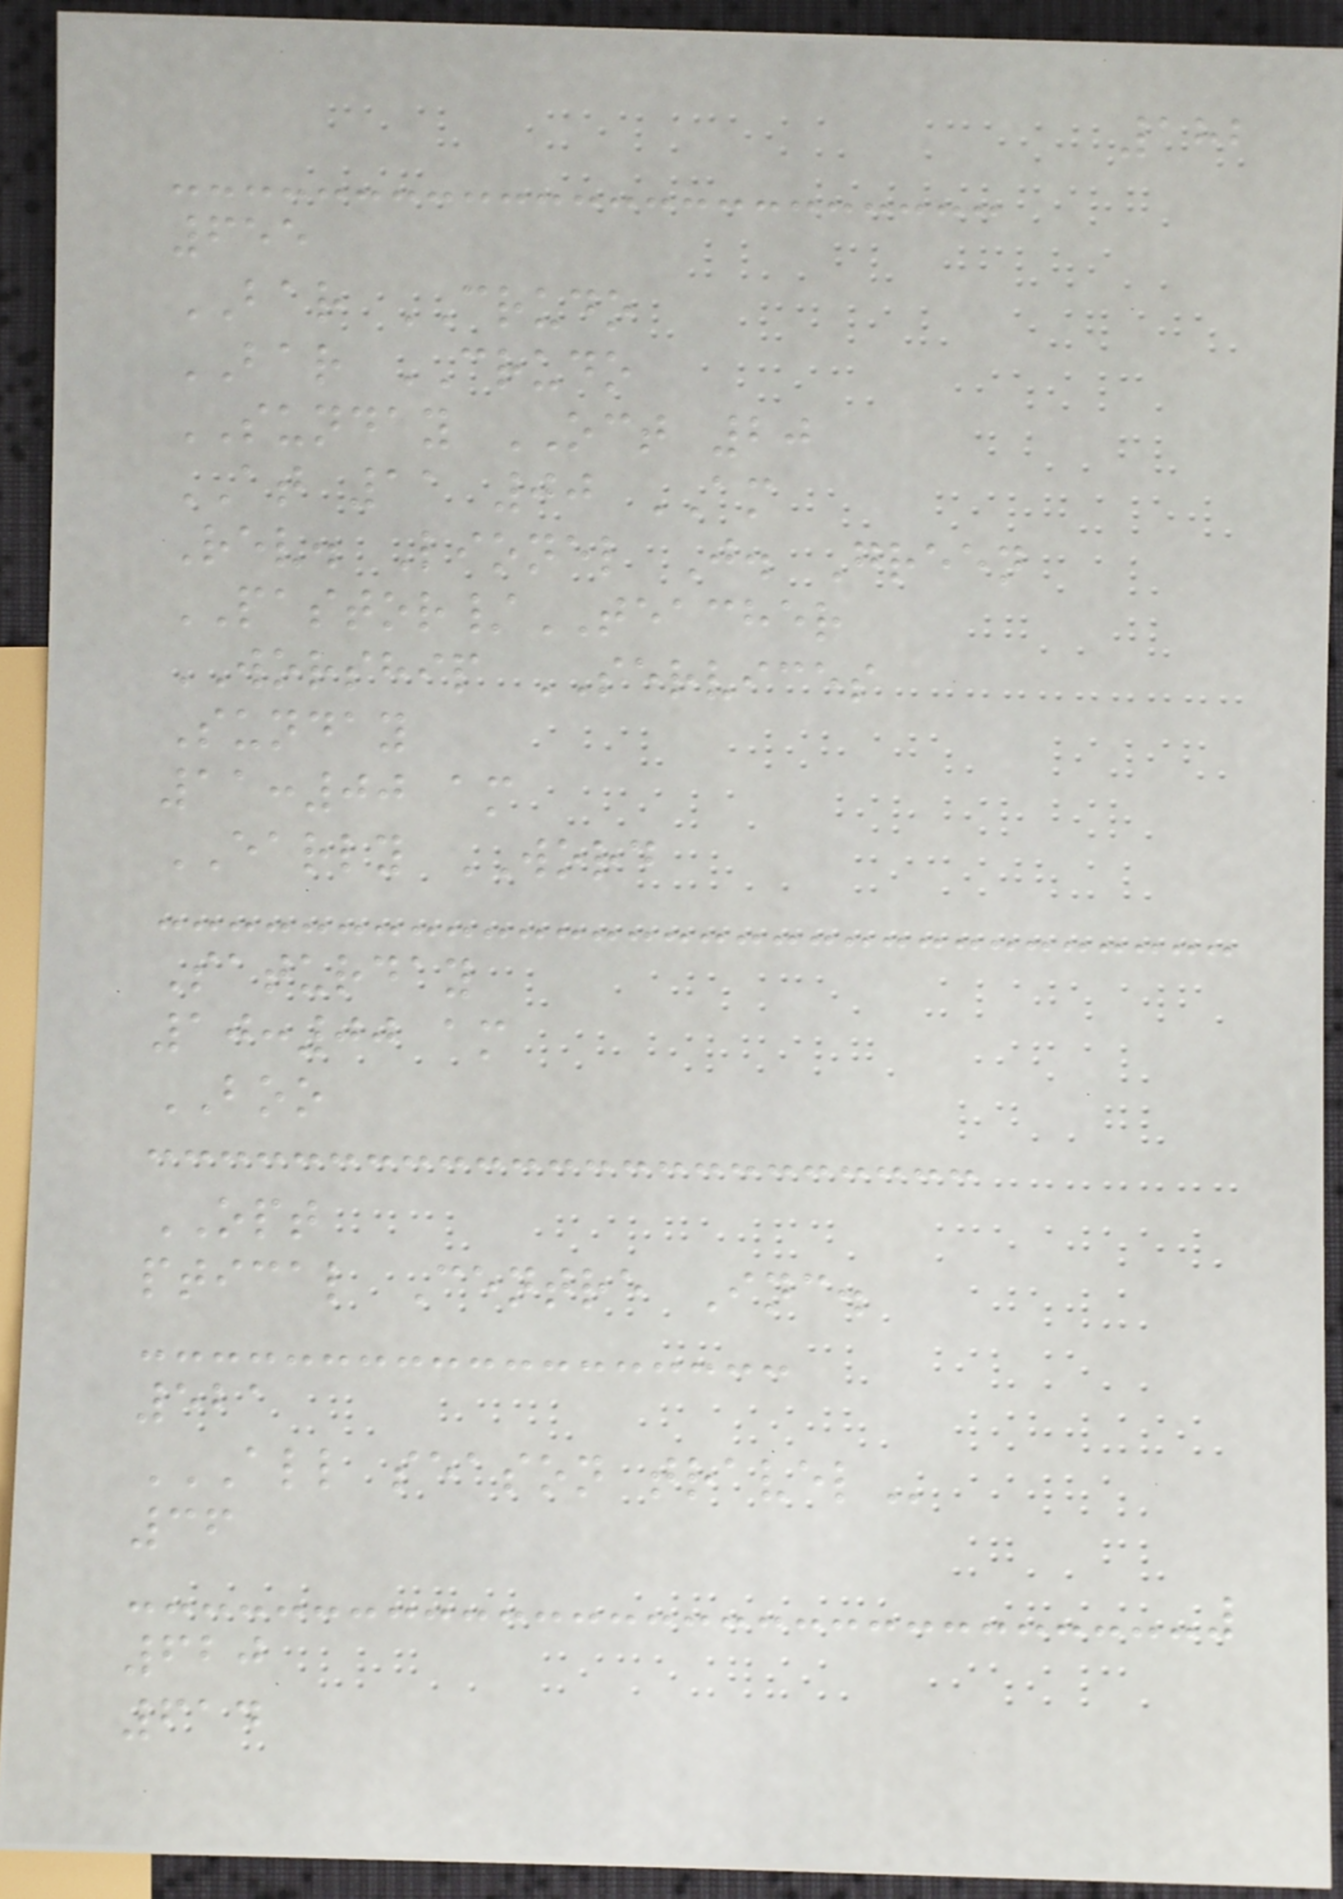182
655
BAR CRUDO
BAR CRUDO
SUNDAY OCT 20
AT 11 00 AM
Rev. Lionel J. Green
PASTOR/TEACHER
WORSHIP SERVICES
Sunday
11:00 am
EARLY WORD
Saturday
10:00 am
BOO
OPT
ptical Centre Inc.
521
ALL SEASON TRAVEL
36
620
614
